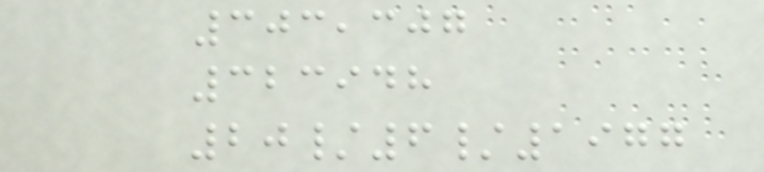303,307
323948
20/6/1977
